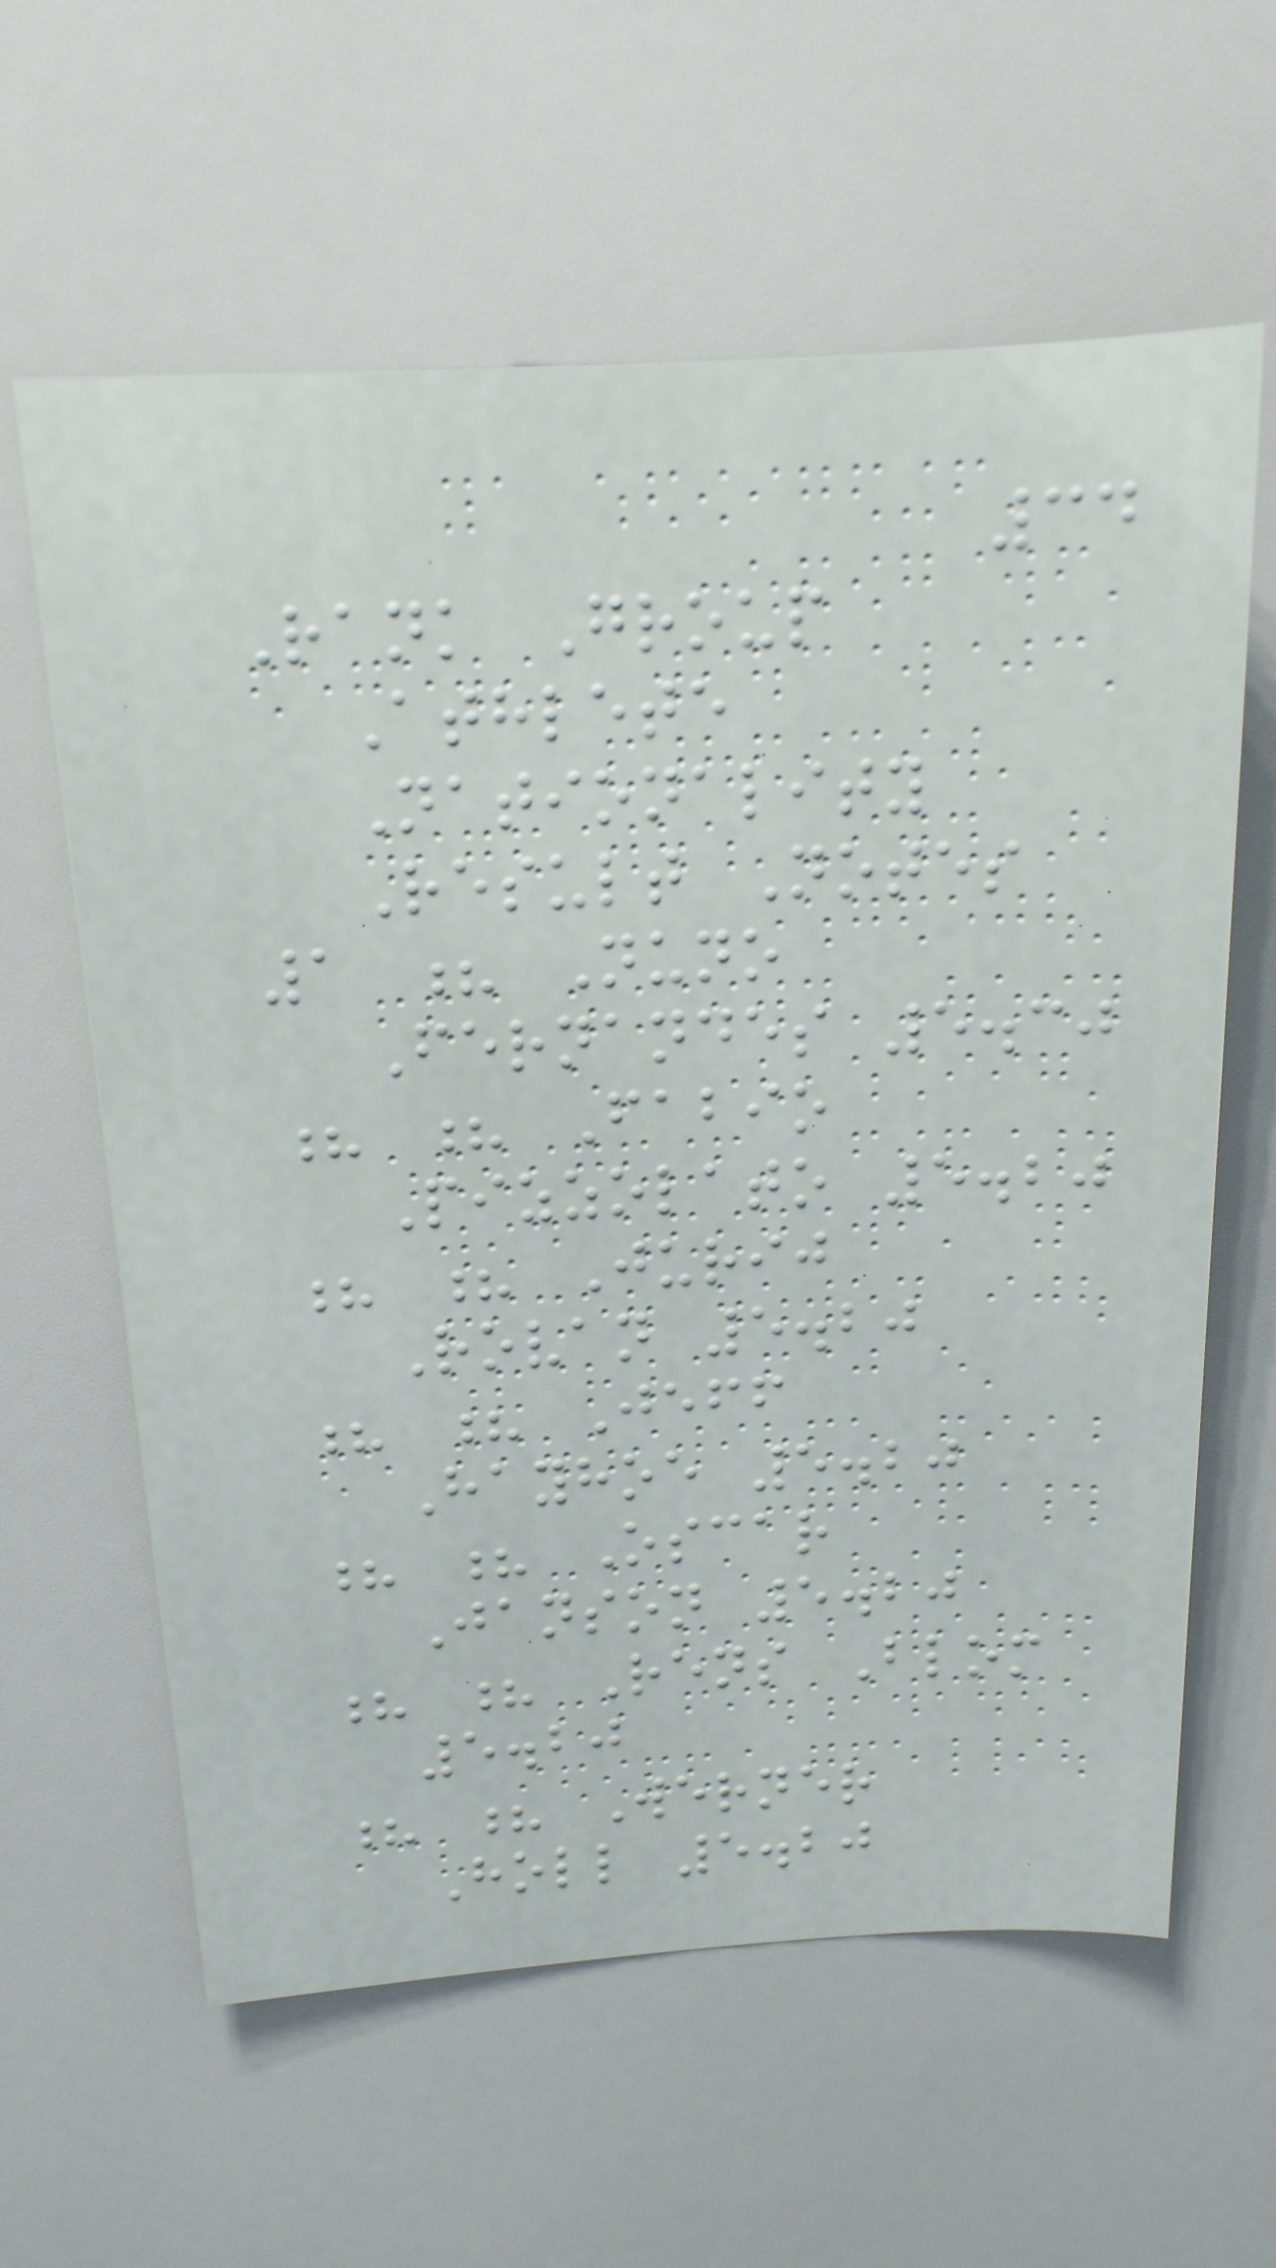34
Rank Group
Athlete
Nationality
Result Notes
1 ? Nuno
Fernandes 5.30
? ? Fabio
Pizzolato 5.20
? ? Jurij
Rovan 5.20
? ? Jeff
Hayhoe 5.20
? ? Oscar
Janson 5.20
? ? Rens Blom
5.20
? ? Werner
Holl 5.20
